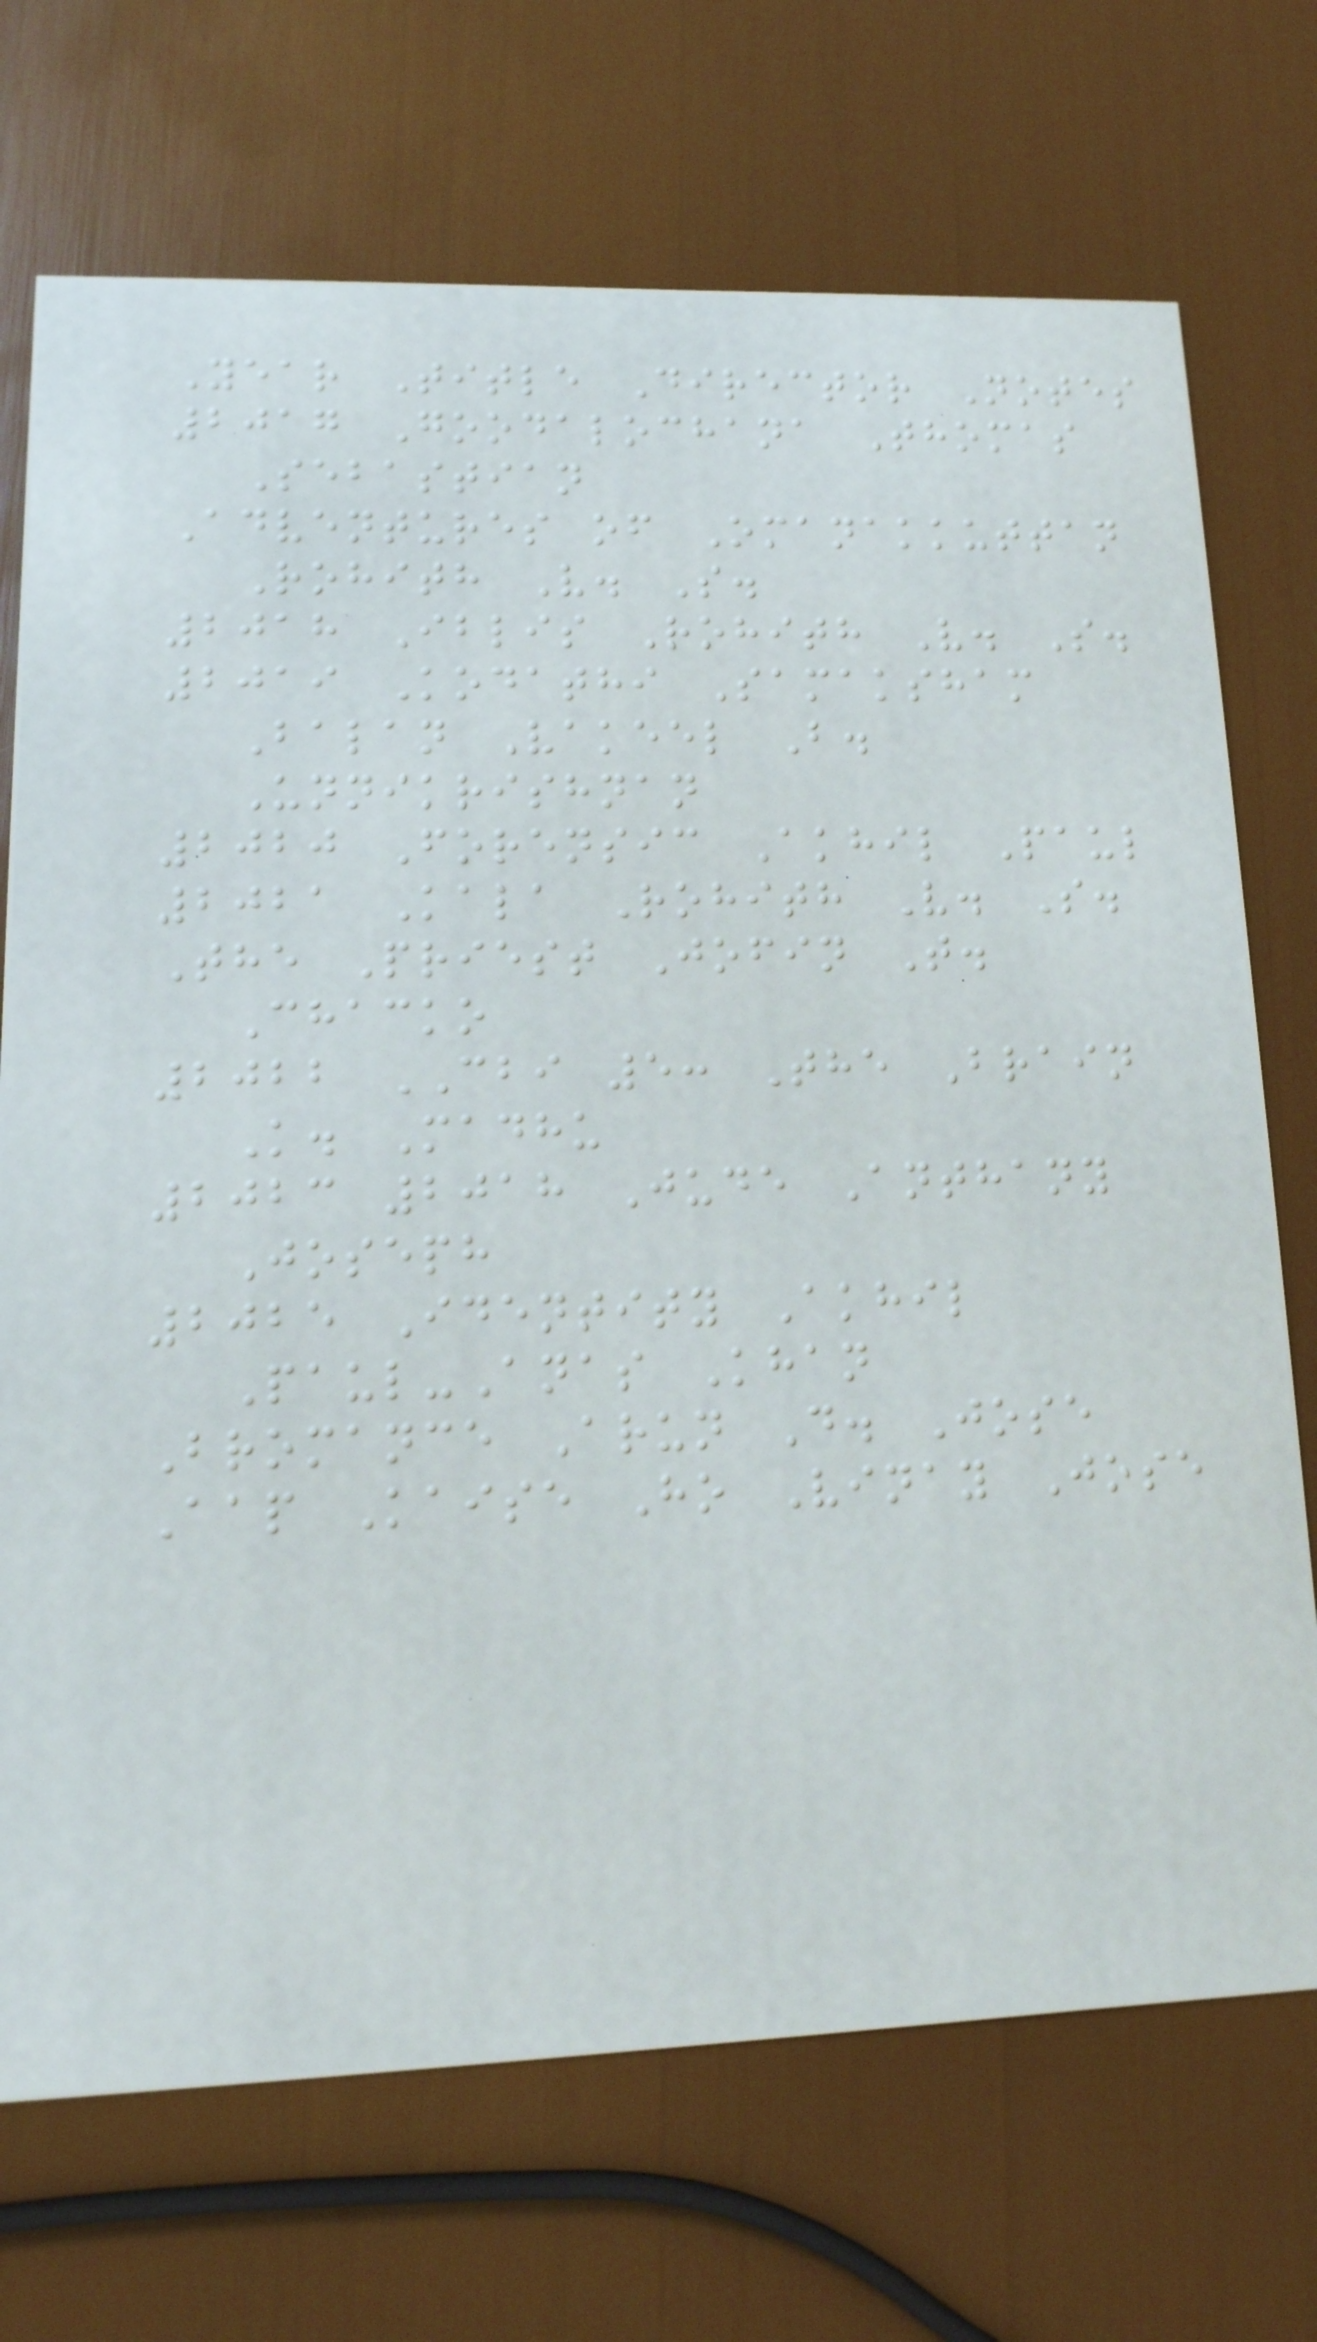Year Title Director Notes
2017 Goodalochana Thomas
Sebastian
Adventures of Omanakkuttan
Rohith V. S.
2018 Iblis Rohith V. S.
2019 Kodathi Samaksham
Balan Vakeel B.
Unnikrishnan
2020 Forensic Akhil Paul
2021 Kala Rohith V. S.
The Priest Jofin T.
Chacko
2022 CBI 5: The Brain
K. Madhu
2023 2018 Jude Anthany
Joseph
2025 Identity Akhil
Paul-Anas Khan
Bromance Arun D. Jose
Aap Kaise Ho Vinay Jose
